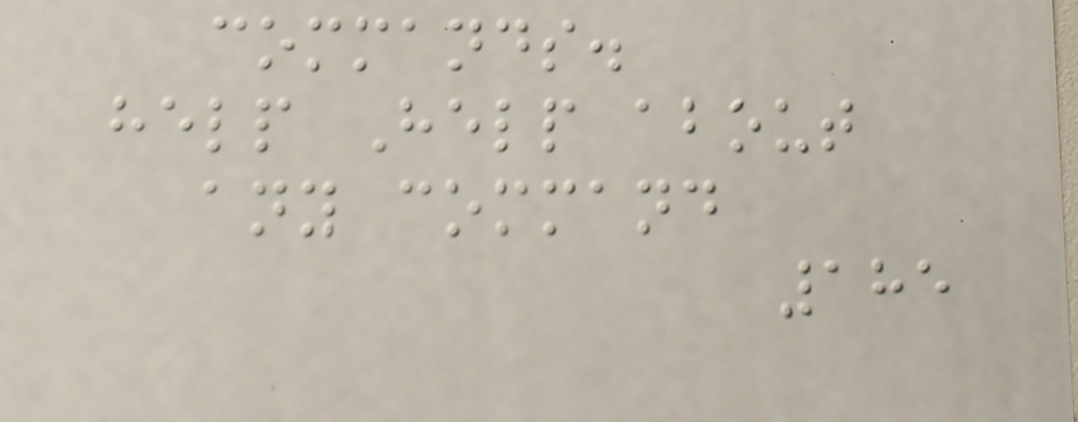commands.
help Help about
any command
185
